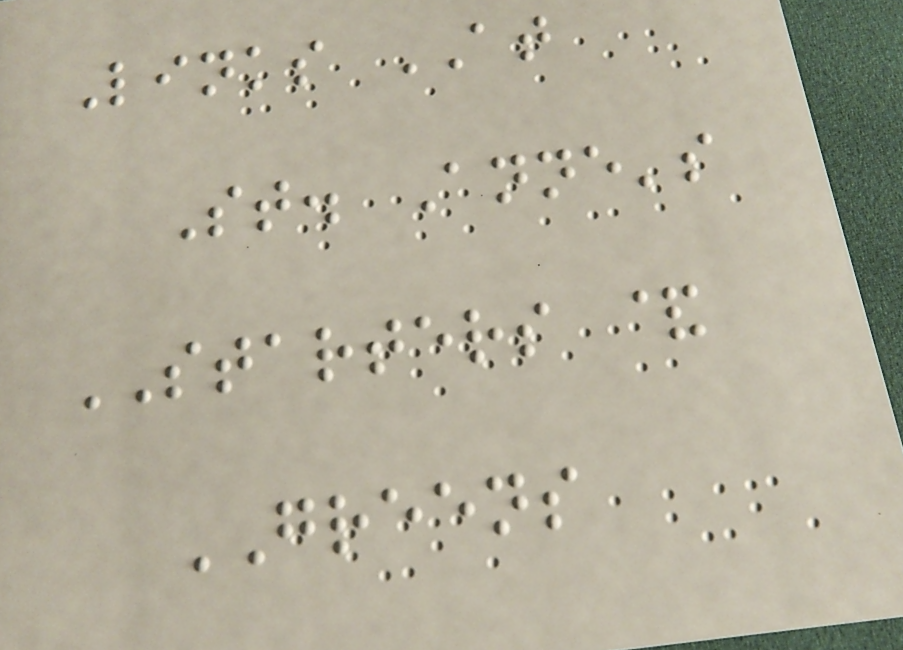Links AT
St. Anne's
STARTERS &
GREENS
